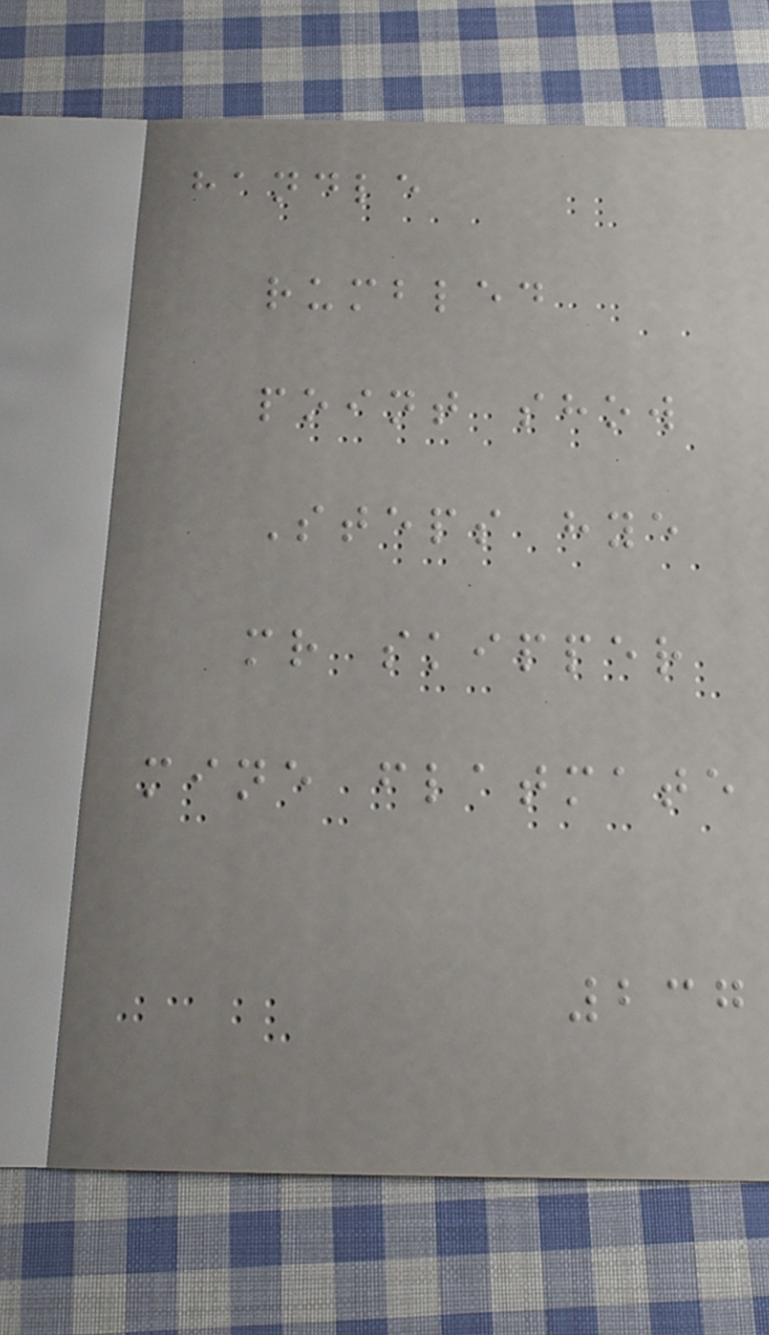handle
rumbled
point show
Steps hye
mr skipper
mine flatmate
237
